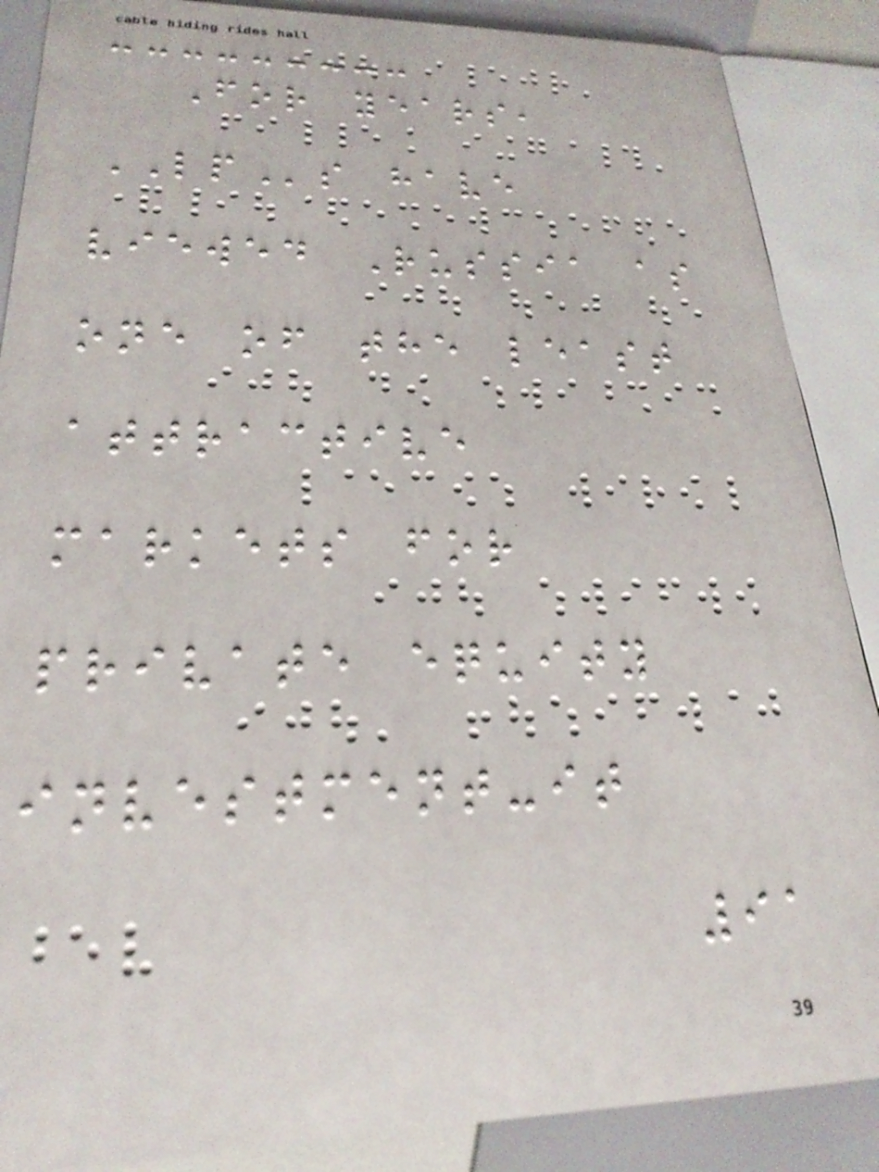For years,
LPs have
viewed Russia as
one of the least
attractive
markets for
private equity
investment-it
91
